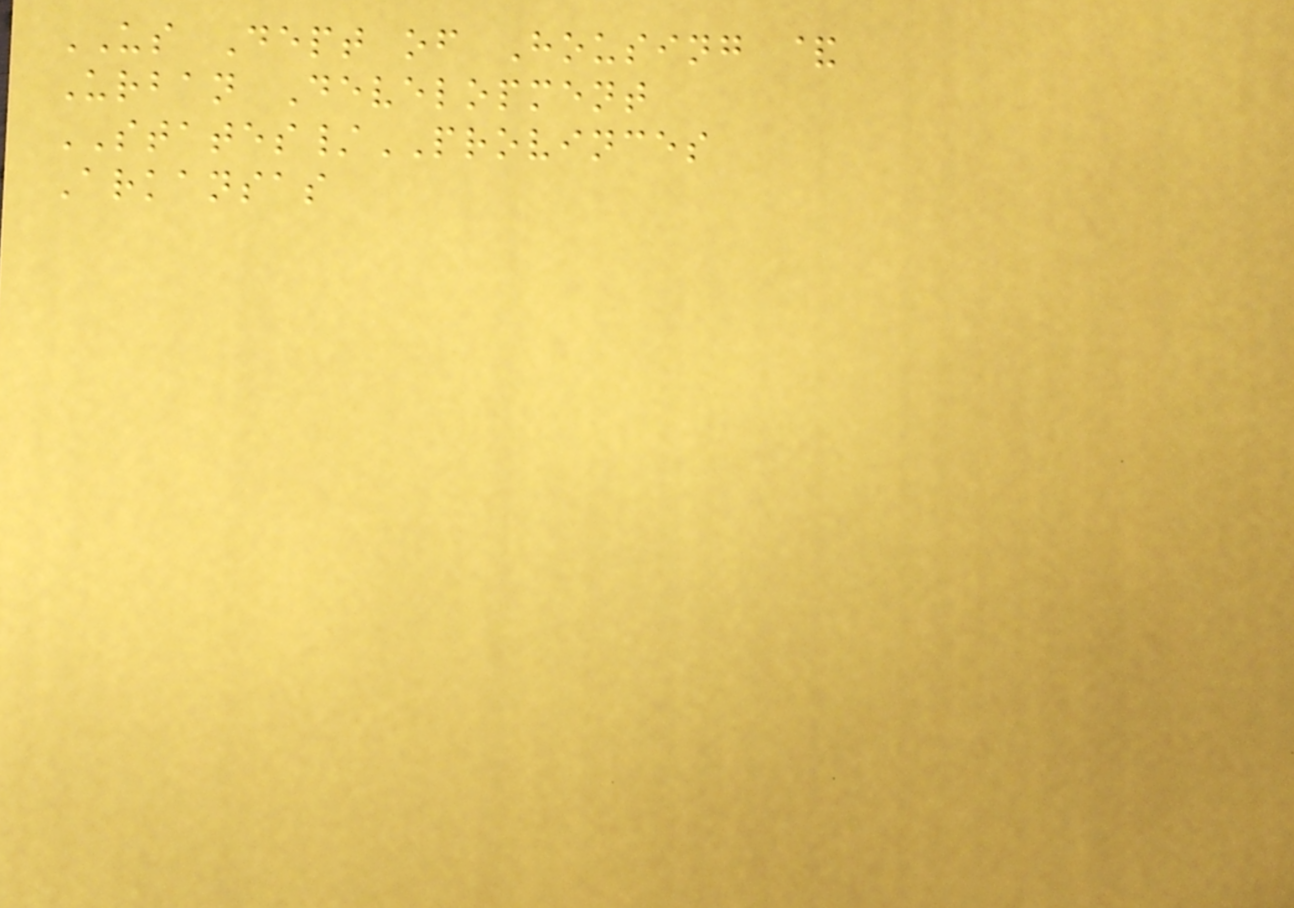US Dept of Housing &
Urban Development
STATES/PROVINCES
Arkansas
